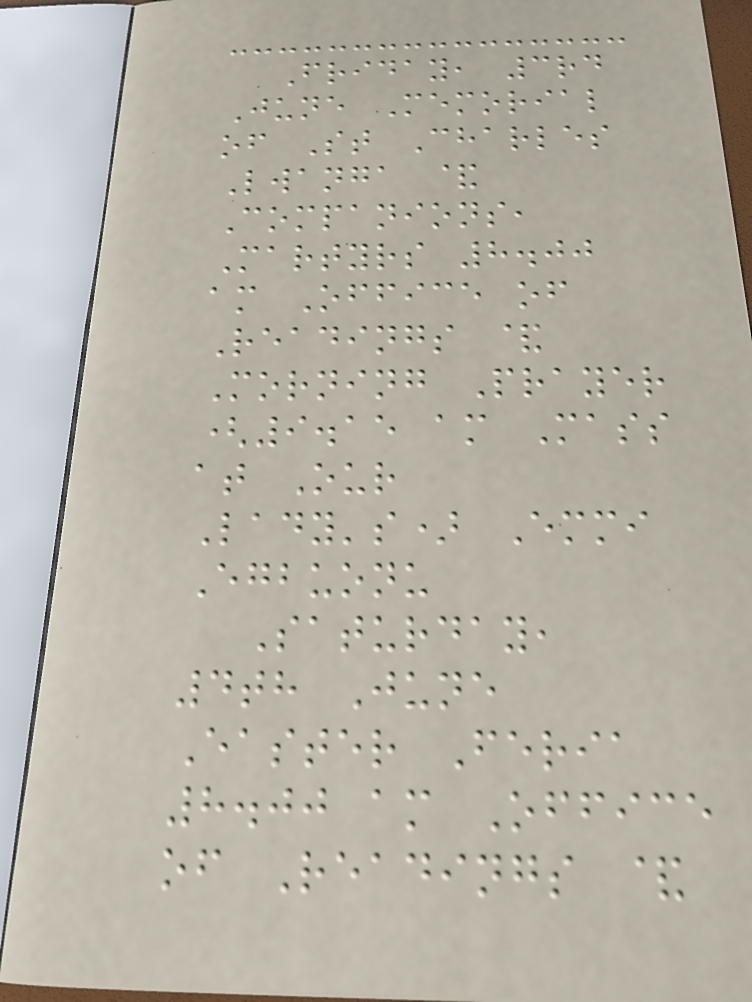Friday, 3rd
June Memorial
of St Charles
Lwanga &
Companions,
Martyrs 8.00
am Office of
Readings &
Morning Prayer
(9.15 am Mass
at Our
Lady's) Emmi
Egbuonu
Saturday,
4th June
Easter Feria
8.00 am Office
of Readings &
